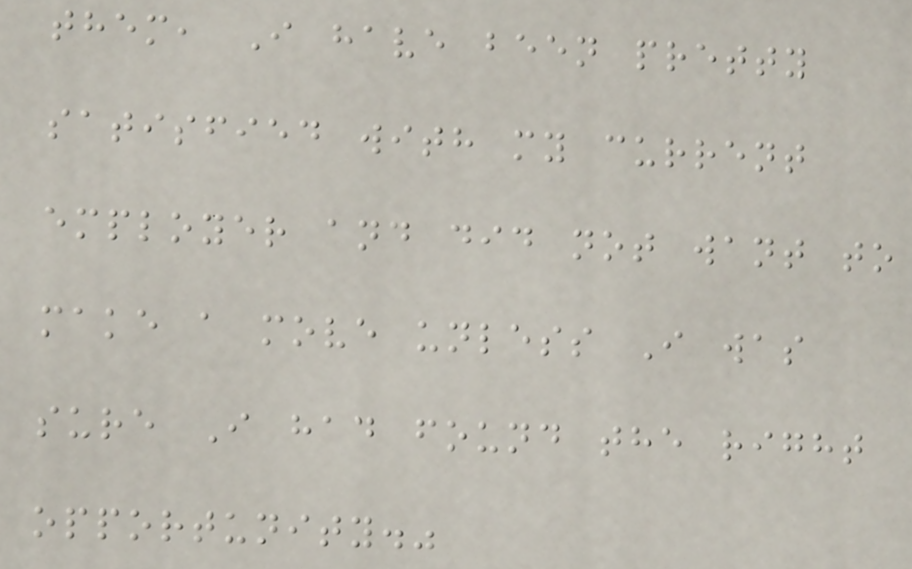them, I have been pretty
satisfied with my current
employer and did not want to
make a move unless I was
sure I had found the right
opportunity."
